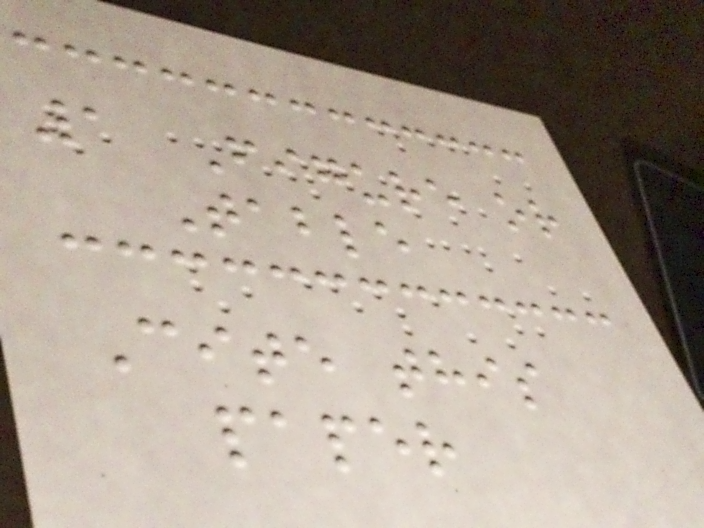1 Figure or
Table
Cite this
paper
